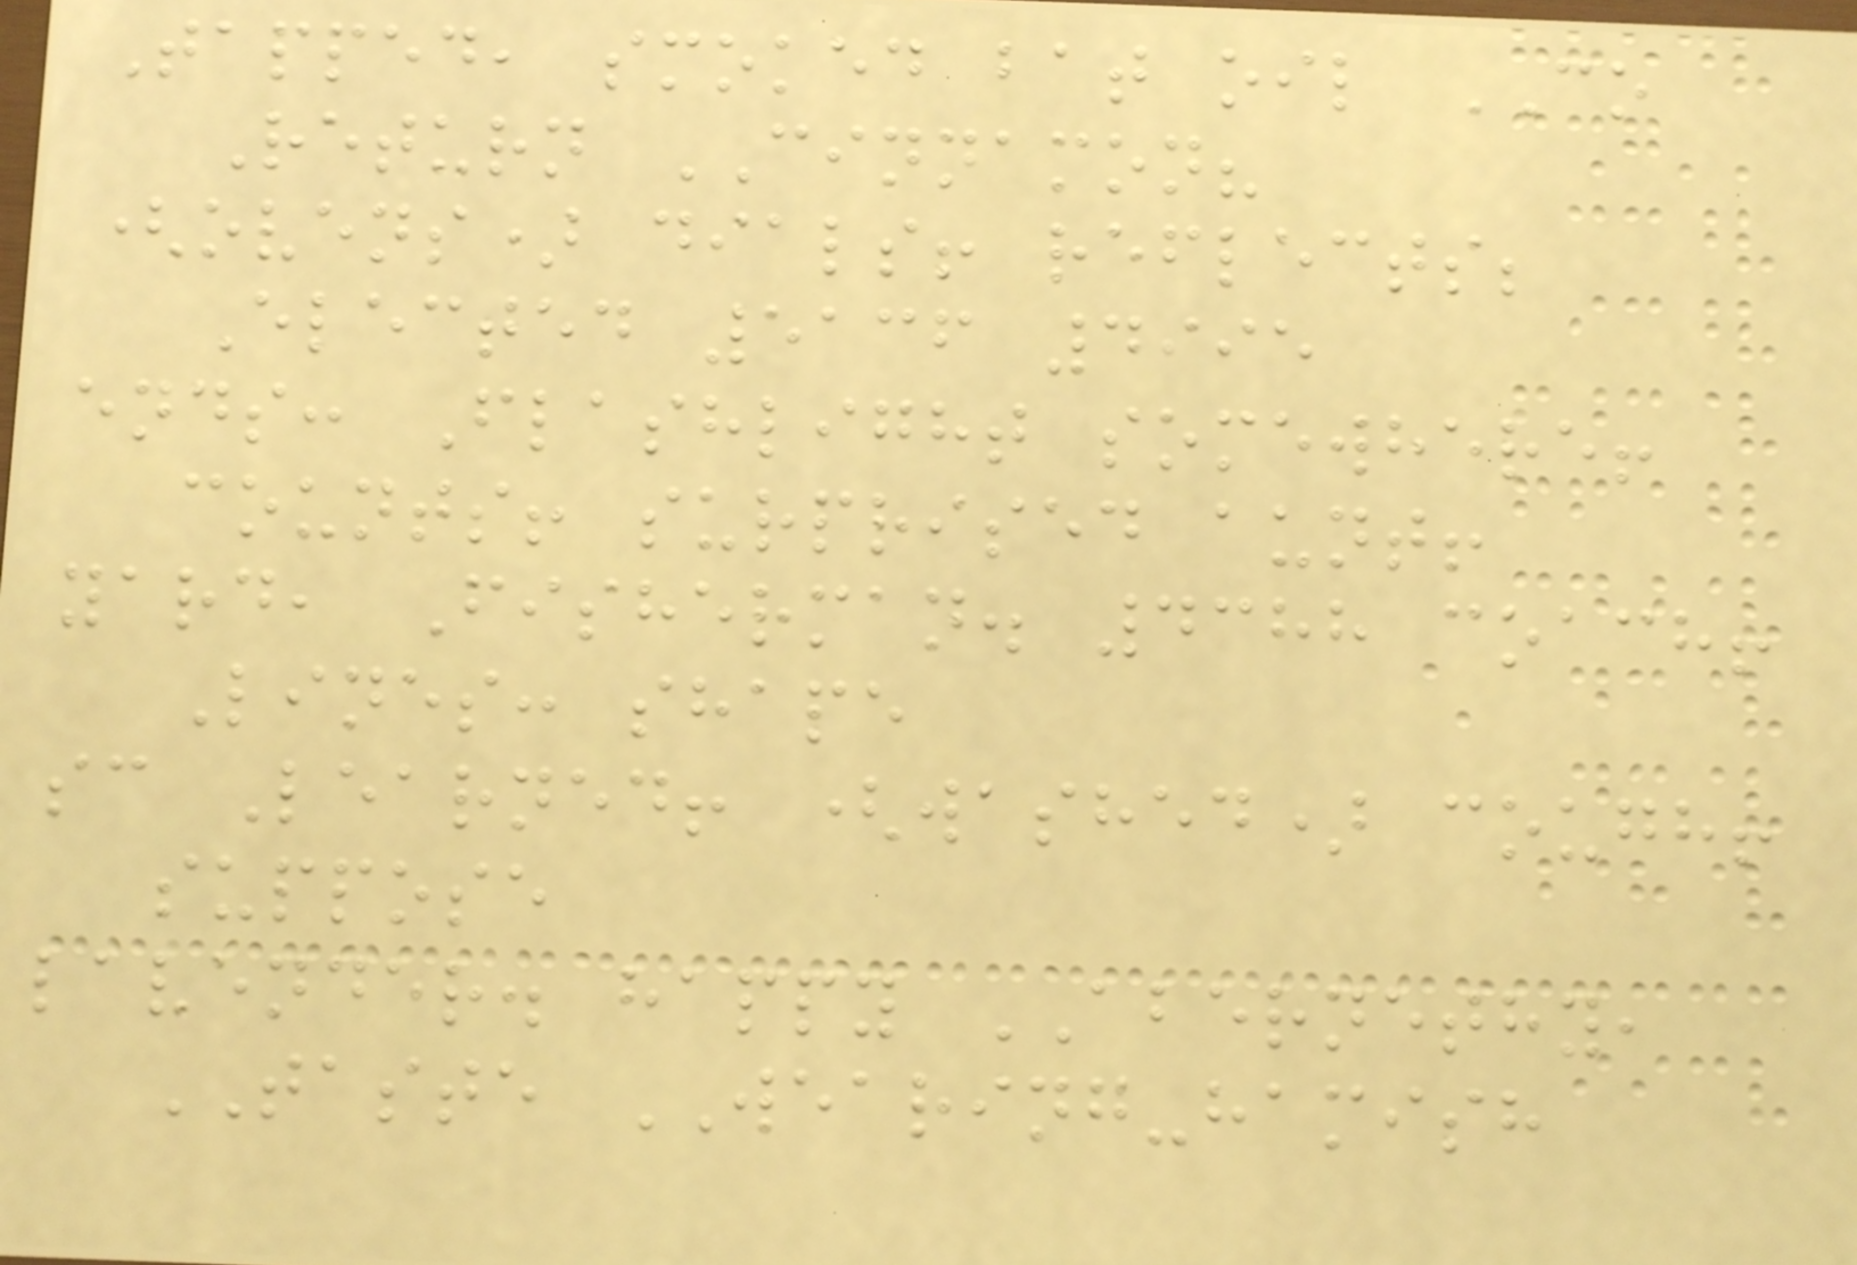Tapped, smoked bat oil CO
Return CINNAMON?
(ovens) dials! reflects;
Elected 5136 4995
ends: Flashlight somewhere!
counts! surprised aunt!
yard, Fisherman. 4388 coach!
Lines: shape
sc Learned! (washed) cough!
suppose
lavender. happy ABERNETHY,
TASTE WEARING-hamish
